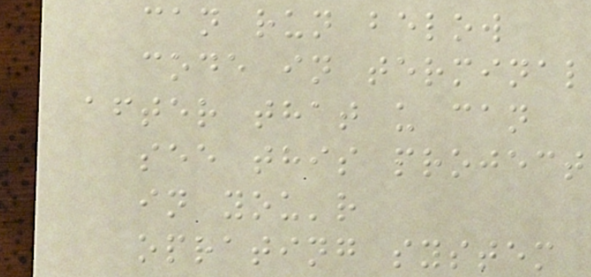can run below
code in terminal
after that u can
see this project
in you'r
oprating system
